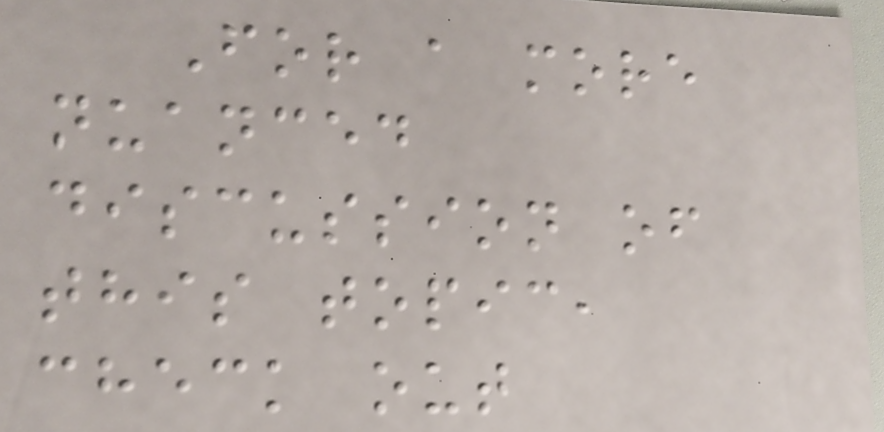For a more
nuanced
discussion of
this topic,
check out
